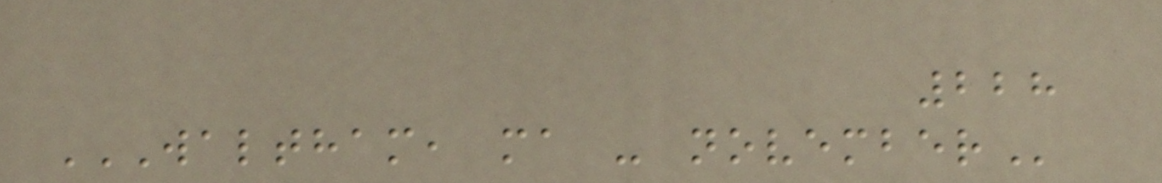228
WALTHAM, MA - NOVEMBER
